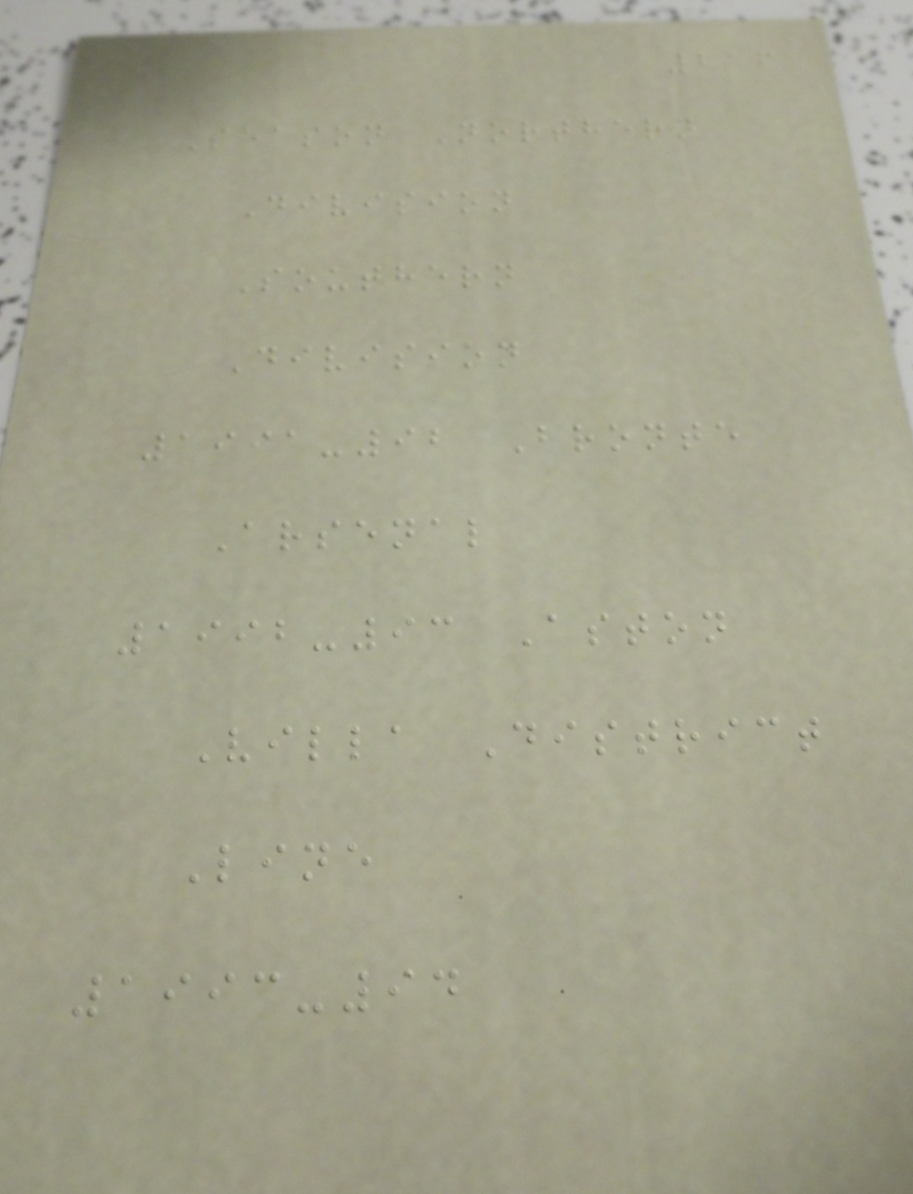216
Season Northern
Division
Southern
Division
1991-92 Bronte
Arsenal
1992-93 Aston
Villa District
Line
1993-94
